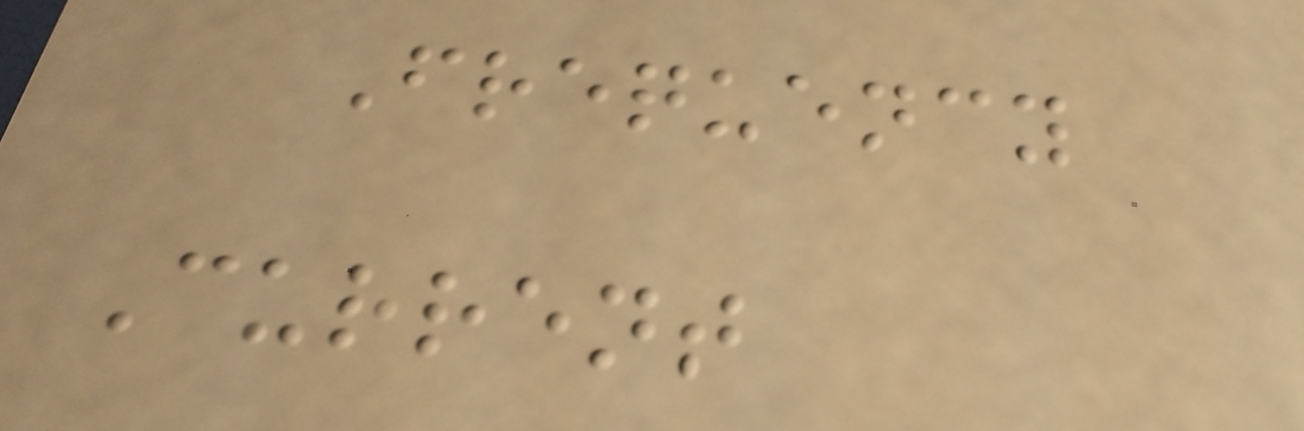Frequency
Current
